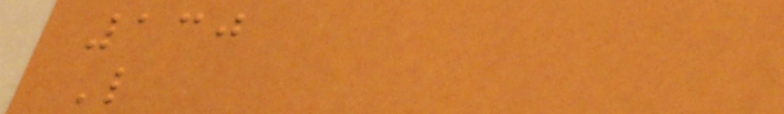130
L
